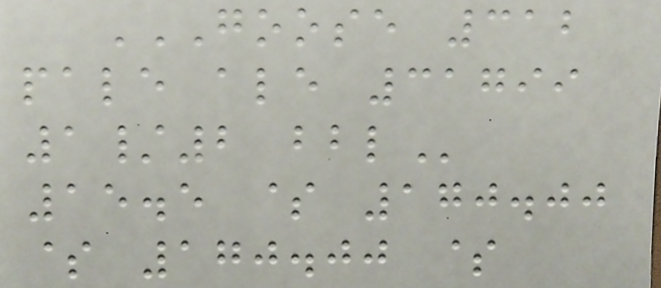GOOSE 312
PALE ALE 31799
1/2 BBL
15.5 $ 170.00
$ 170.00 $
